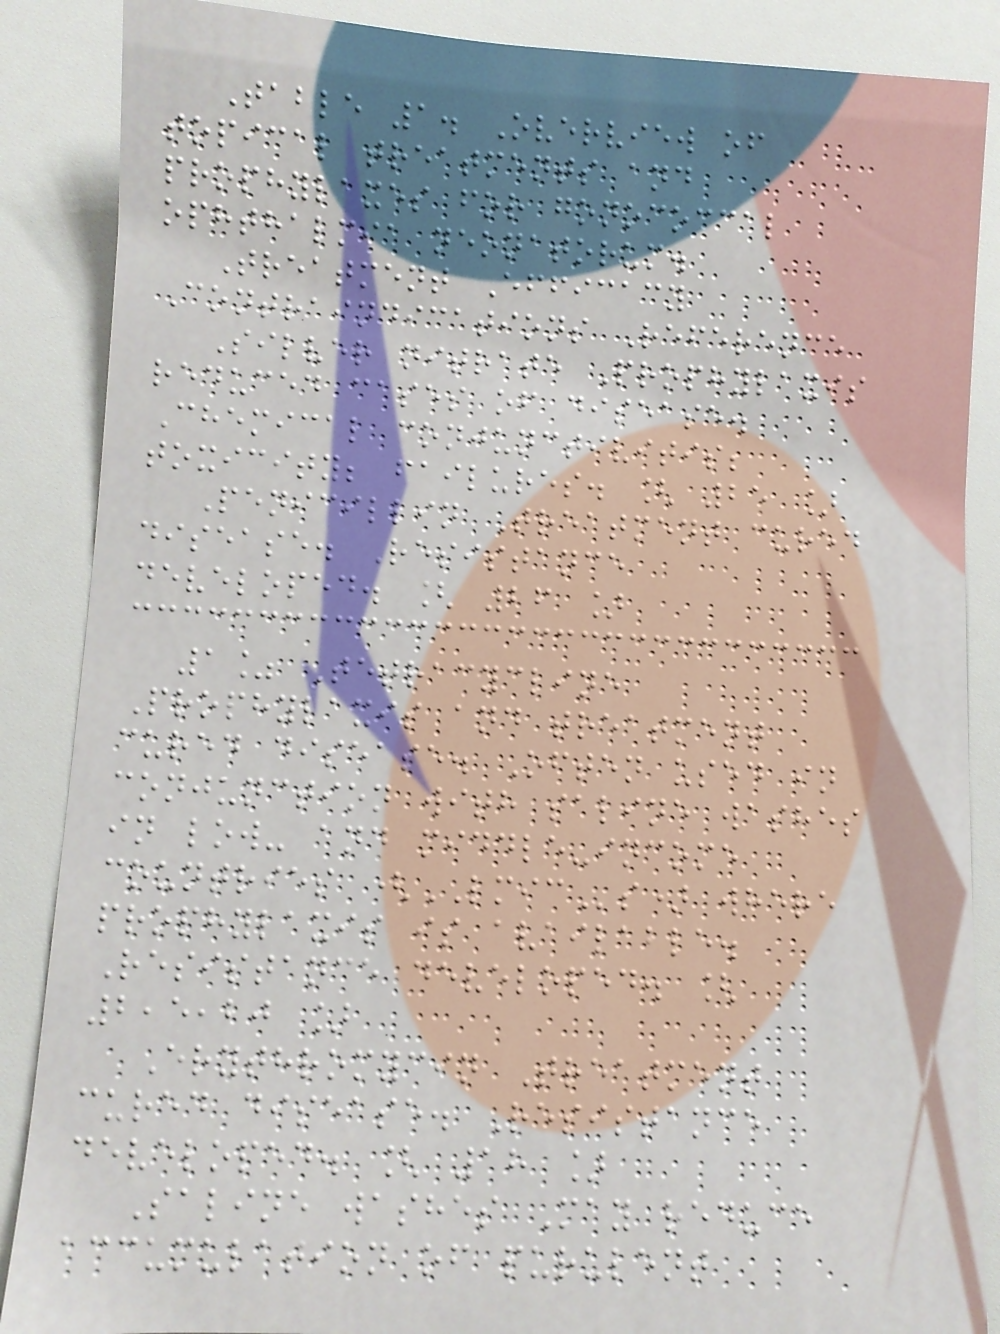Table 1. Overview of
topical treatments and
prophylaxes for gonococcal
ophthalmia neonatorum.
Treatment Efficacy
Contraindications Reference
Silver nitrate Prophylaxis
reduced cases of disease.
Chemical conjunctivitis;
toxicity; failures. [ 25 ]
Penicillin Treatment cured
disease. Resistance
developed. [ 26 ]
1% Tetracycline
Prophylaxis and treatment
cured disease. Often used in
conjunction with saline washes
in low- and middle-income
countries (LMICs) where
prophylaxis is available.
Resistance developed. [
2,5,20 ]
Erythromycin Treatment
cured disease. Resistance
developed. [ 18 ]
Saline washes May reduce
accumulation of purulent
